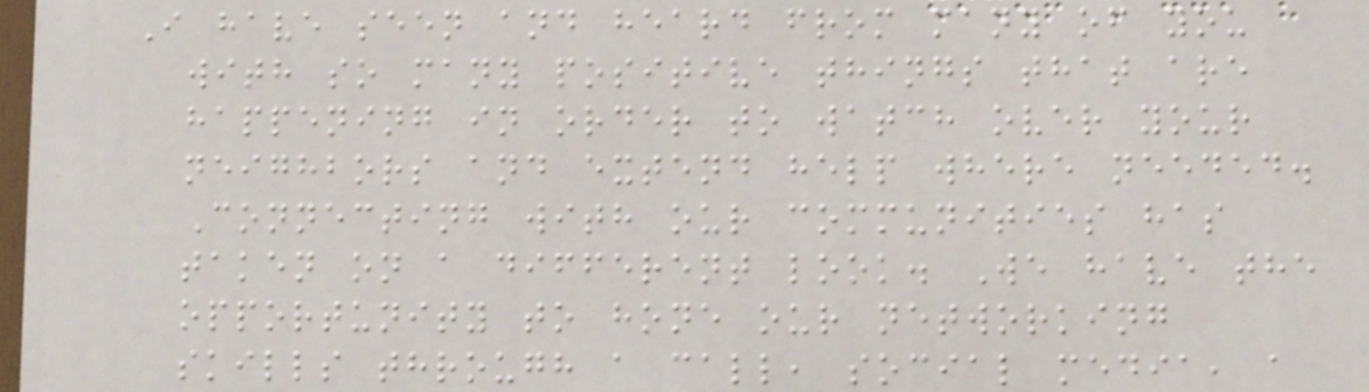I have seen and heard from many of you
with so many positive things that are
happening in order to watch over your
neighbors and extend help where needed.
Connecting with our communities has
taken on a different look. We have the
opportunity to hone our networking
skills through a call, social media, a
